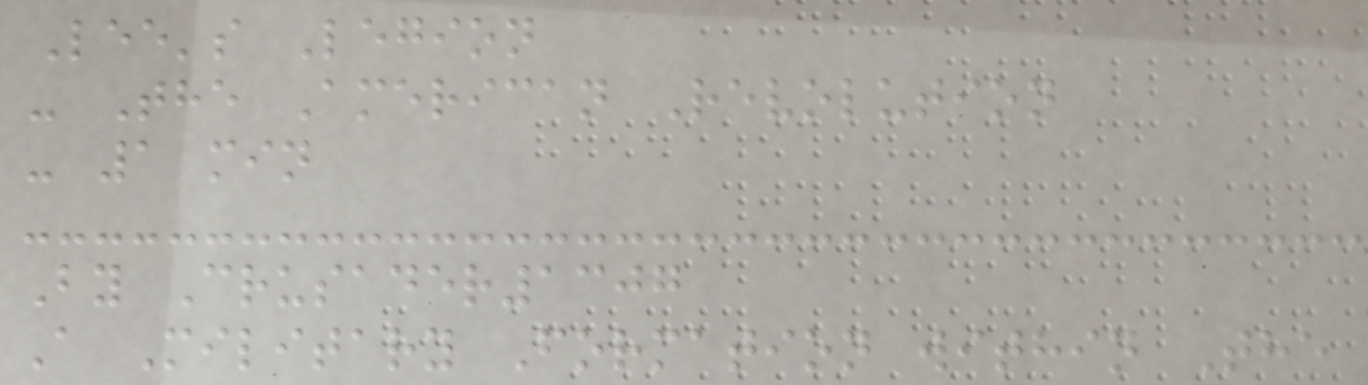Lee's Legion
- The American Revolution
- 1 min
By Crusader1307
A Military Formation within The
